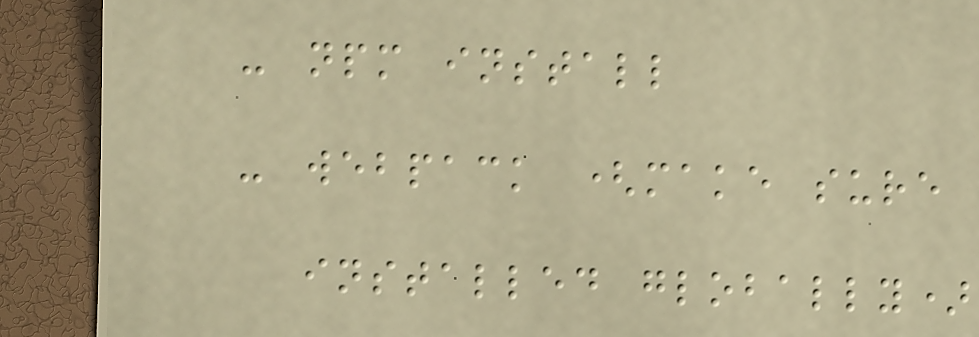- npm install
- webpack (make sure
installed globally)
